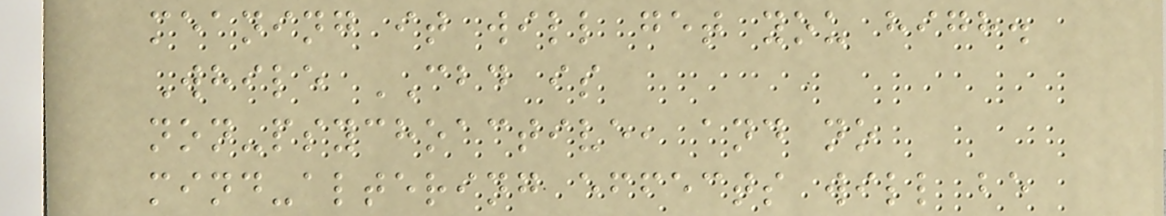meaning it will get you high.
While CBD is
non-psychoactive, and no
mind-altering effects will be
